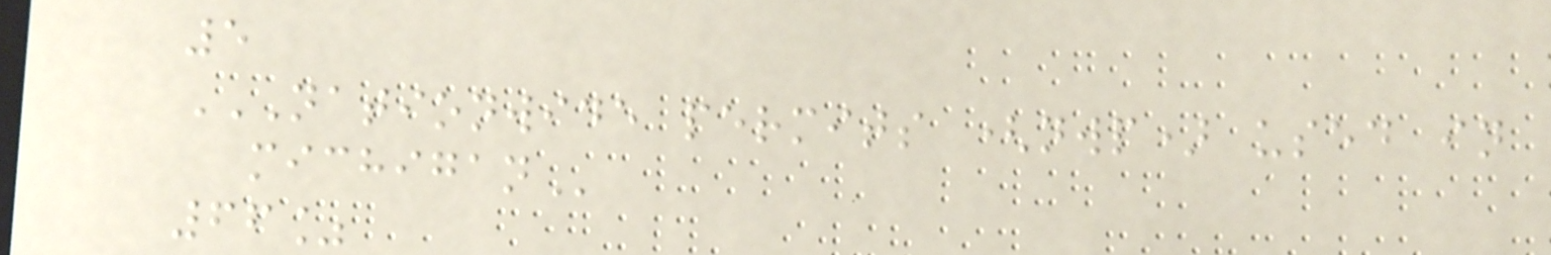5
NATIONWIDE PERMITS (NWP) USED IN
MICHIGAN
66%
